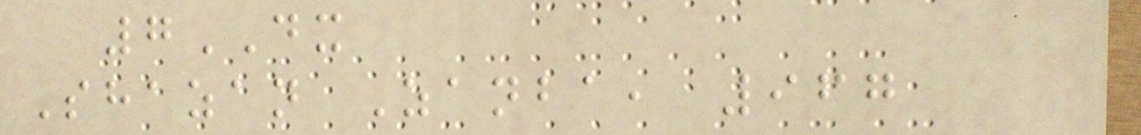7DX
Shazan Zanba, 967
